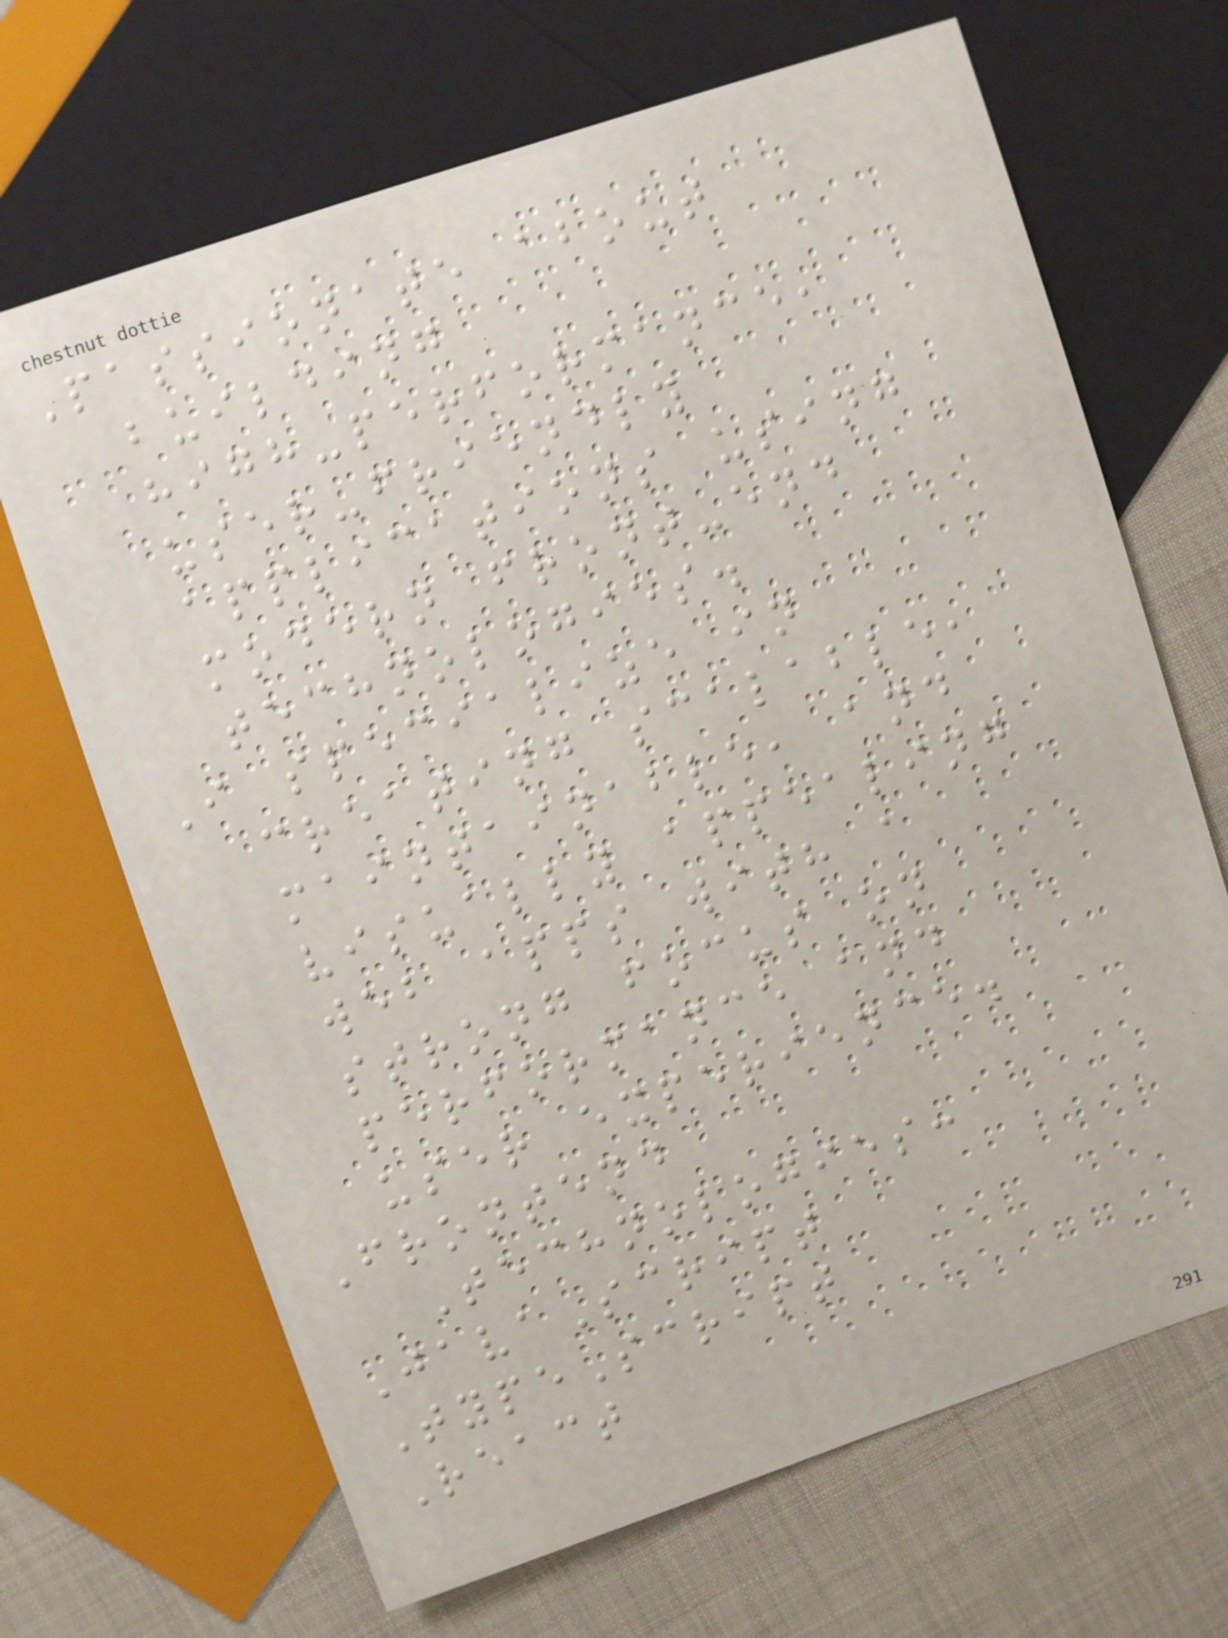Passionate about
building
high-performance,
user-friendly
applications using
modern front-end
technologies.
I specialize in
creating scalable,
maintainable, and
visually appealing
web apps with a
strong focus on
performance and
user experience.
Frontend
Technologies:
JavaScript
TypeScript
React
